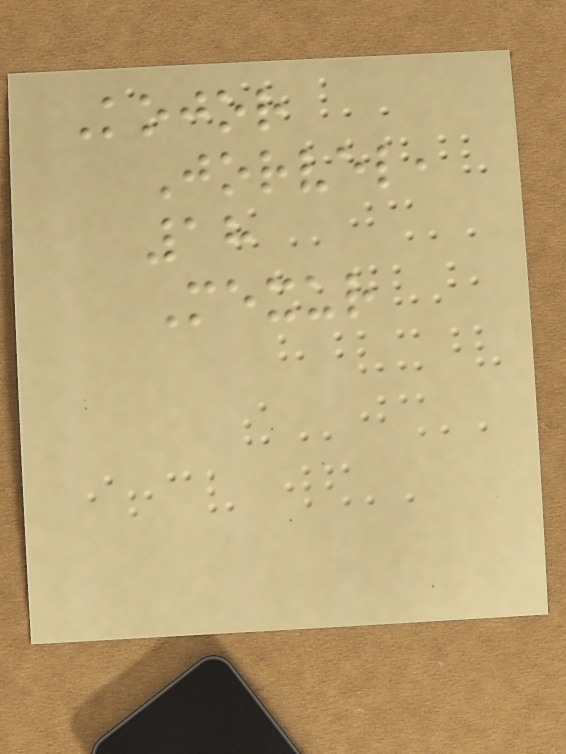Kojor
Jorvel,
18
Mexur
